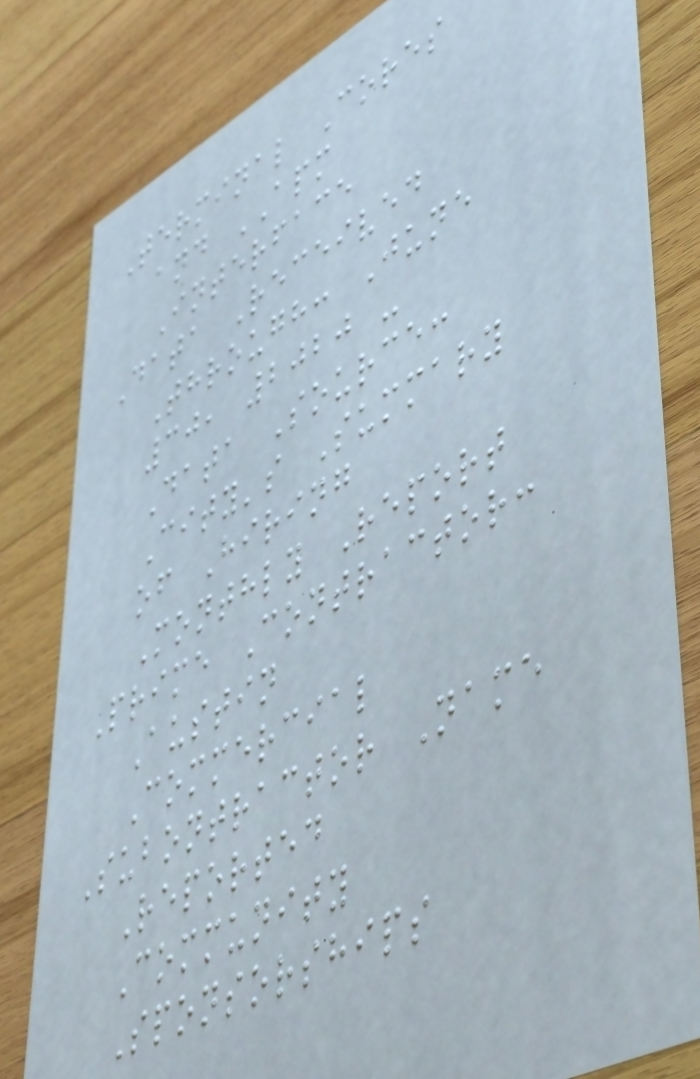Terminal Cores
and APM
Interface
Data Received
Through: June
30, 2020 -
Data Source:
City's Summary
of Hiring
Monthly Report
Prime Contractor:
Austin
Commercial
Subontractor Name
Reported
Community
Sponsorships
